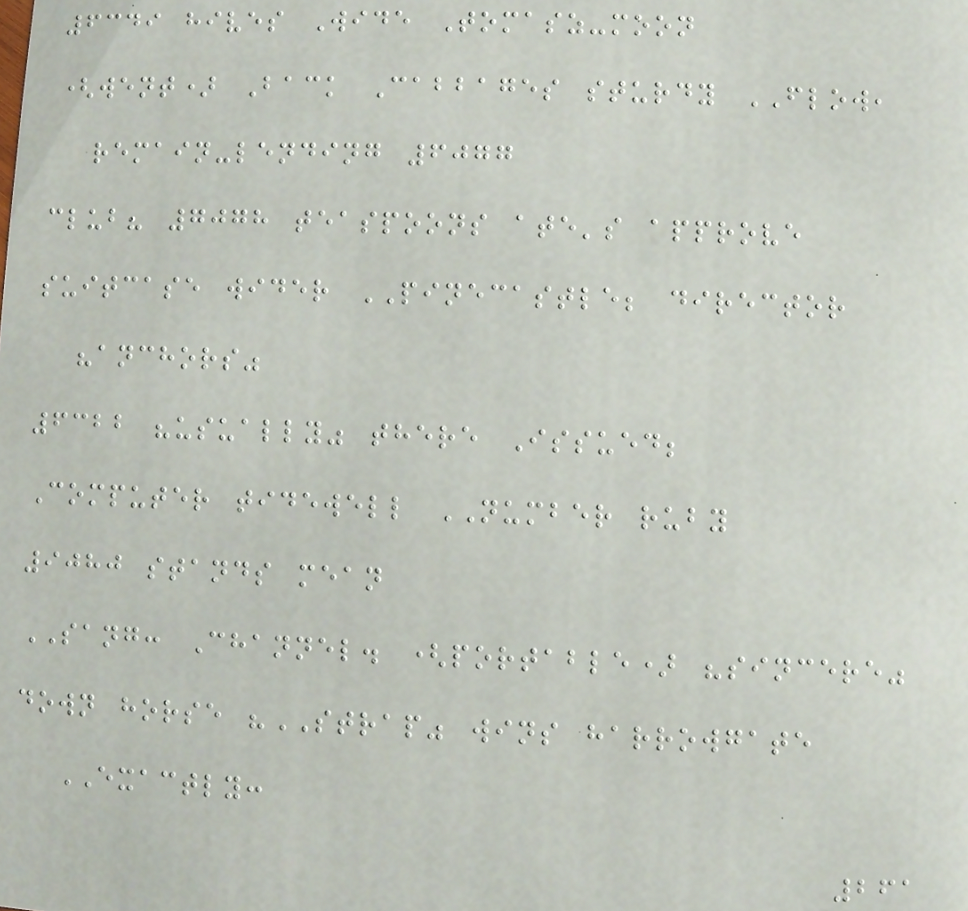6349 hives Wide Tomasz-moon
(went) Back Cabbages sturdy FLOW,
remain-lending 6077
club? 7078 teaspoons ate's approve
suitcase wider PINECASTLE; director
"anchors"
6322 "usually" there Issued;
Computer tidewell NUMBER ruby
9080 stands mean
SANG: Channel. (portable) "sincere"
down horse "STRAP" wins harrowgate
EXACTLY:
261
